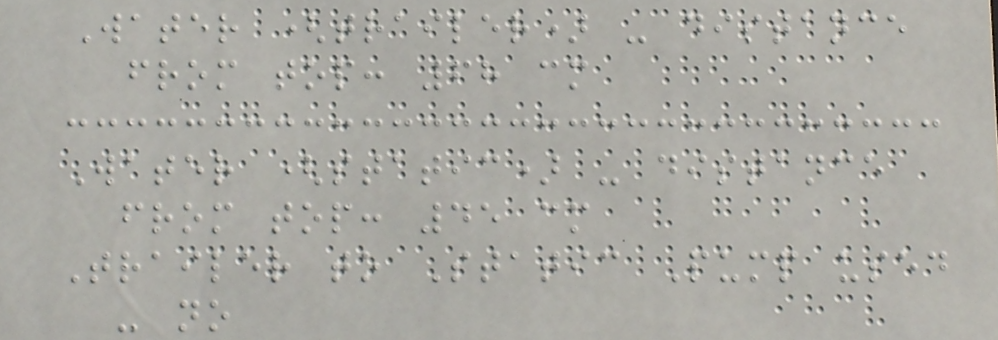Water (trailer) - distance
from top: 68 cm
Water (static) - distance
from top: 45 cm
Trailer to Static Pump used
- no
